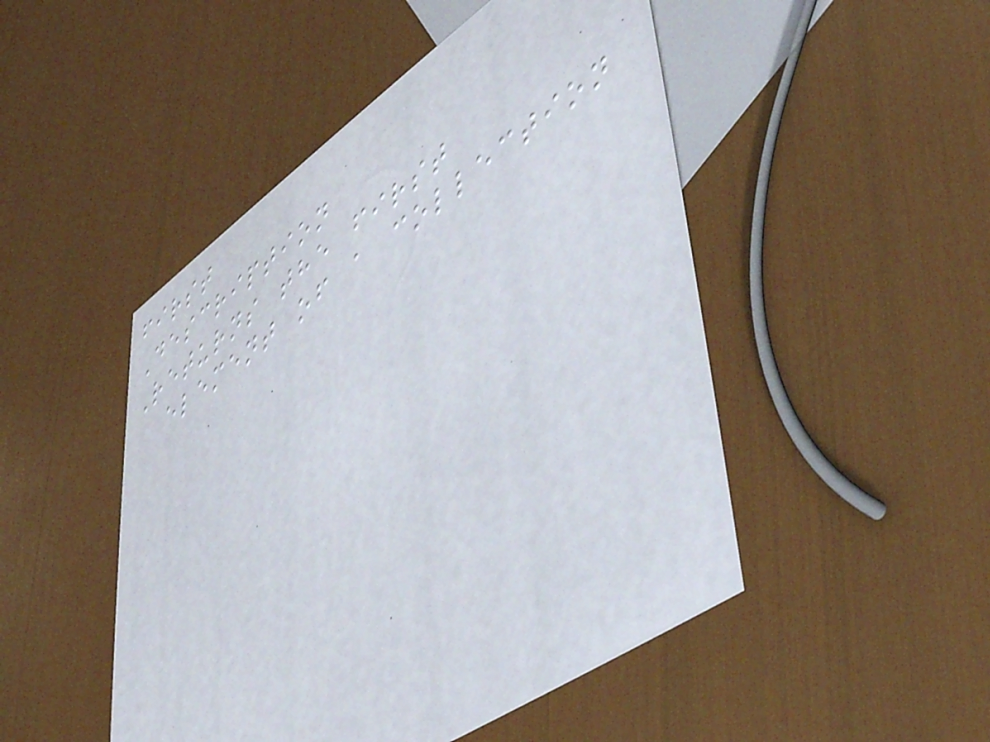first
Description
Returns the first
element of a collection
